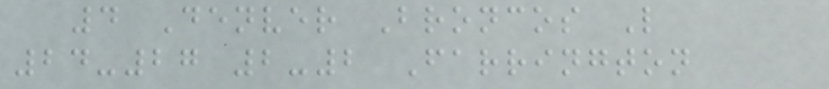4 Denver Broncos L
24-27 2-2 Farrington
